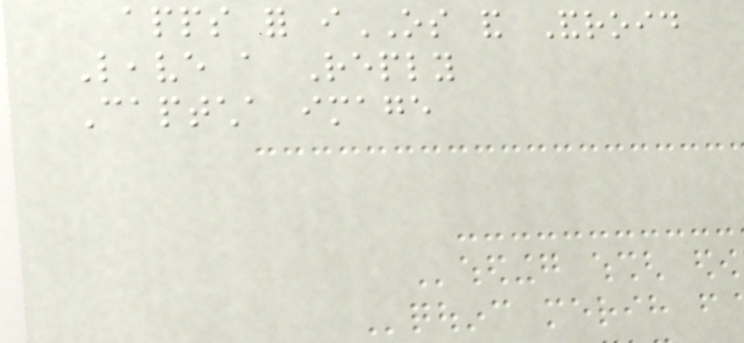apps for iOS and Android
Leave a Reply
Captcha image
